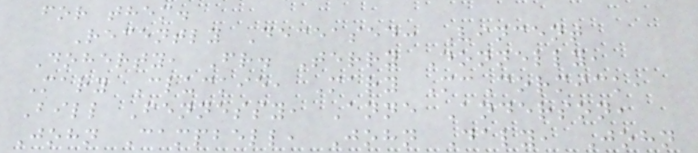for them.
Recently Deceased: Vincent
Doherty, Fr. Terry Donnelly,
Mary Cluckie, Mary McCormick,
Bill Fennessy, Anne Anderson,
John Campbell, John Daly, John
